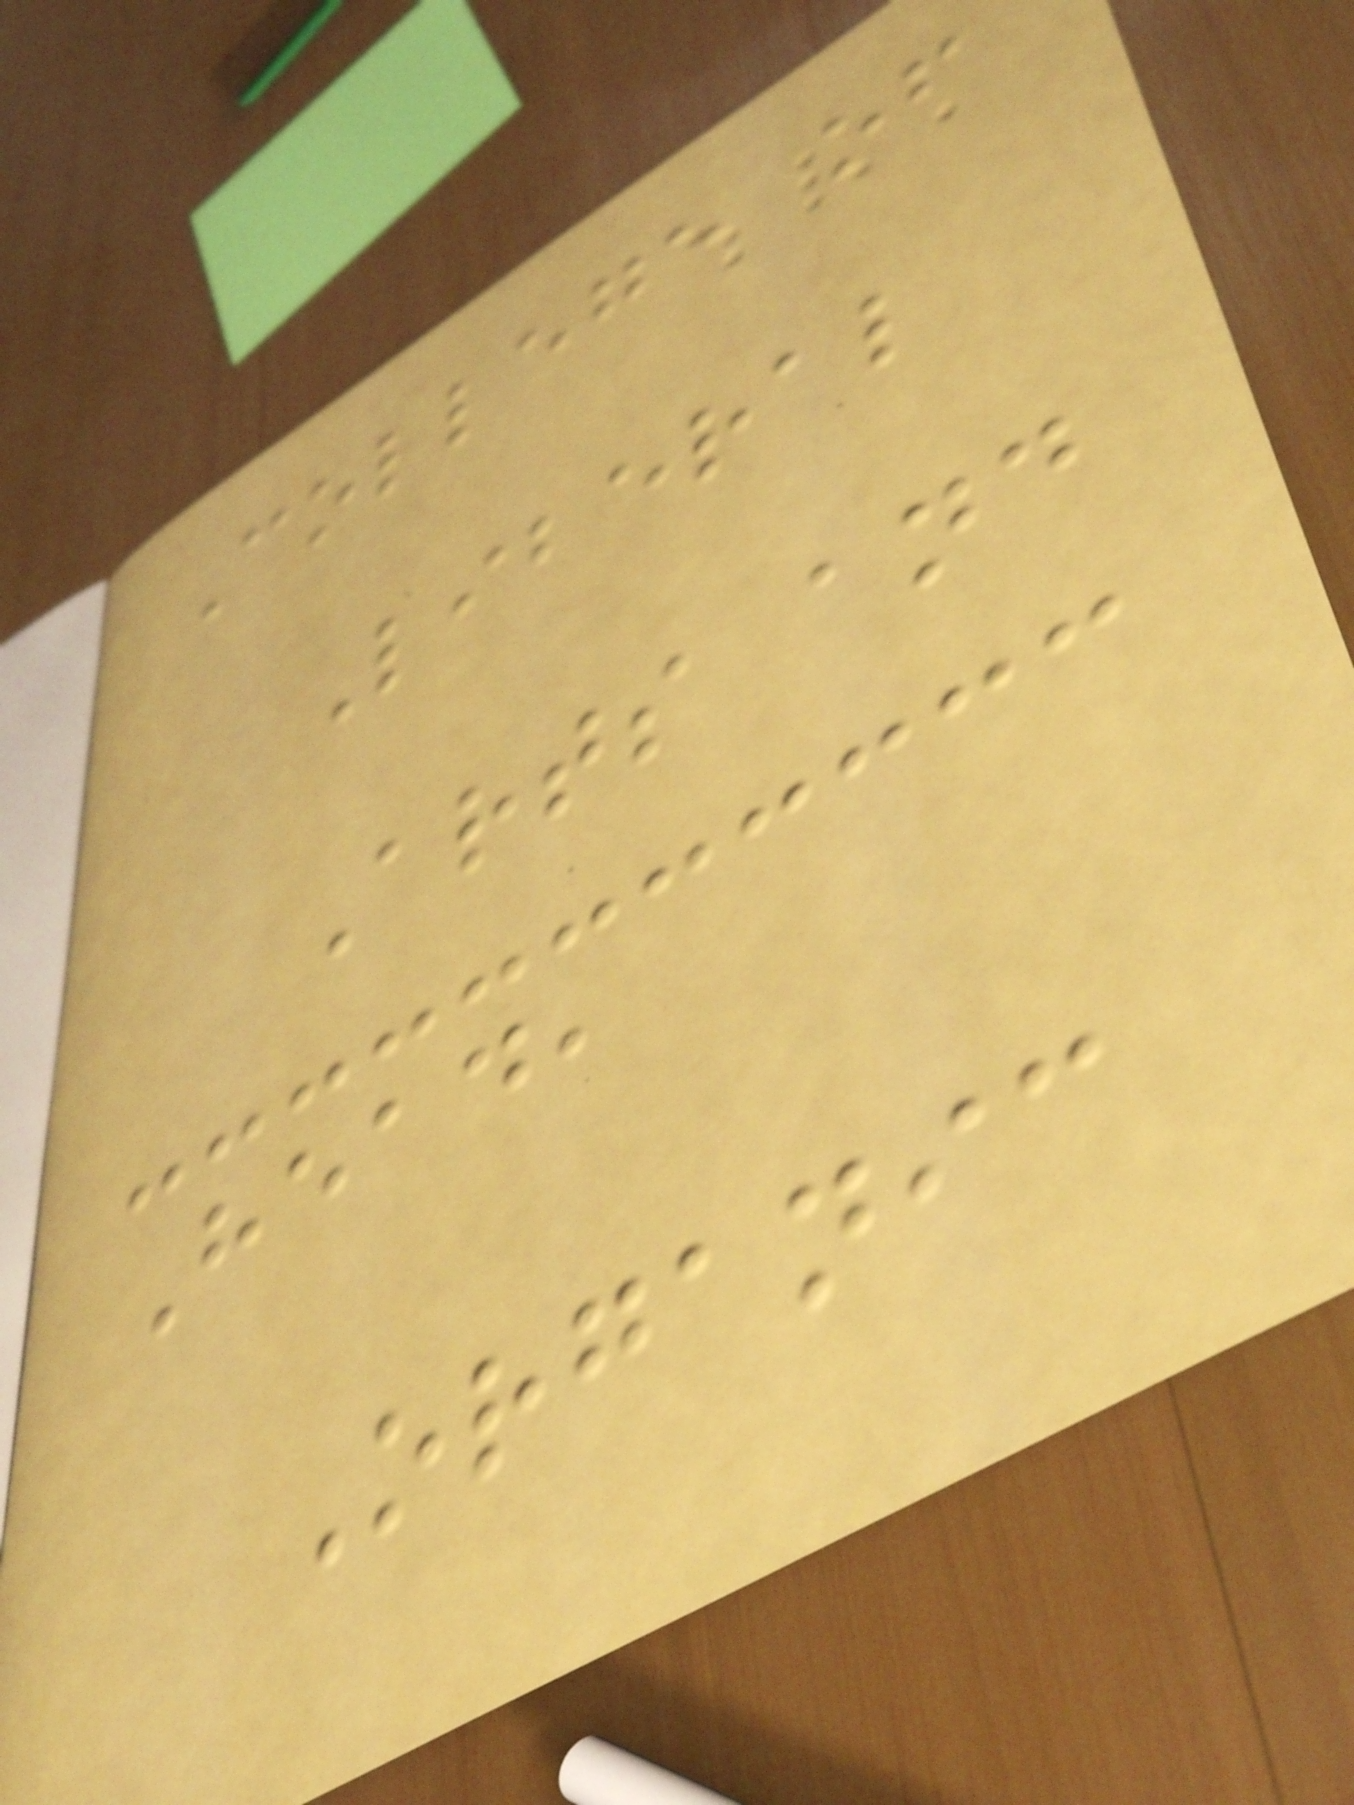College of
Liberal
Arts and
Head,
Organic
